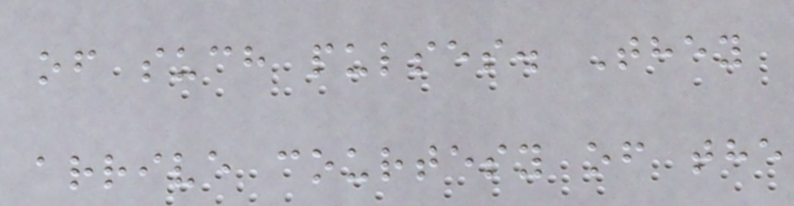of such pulses. They
arrive courtesy of the
